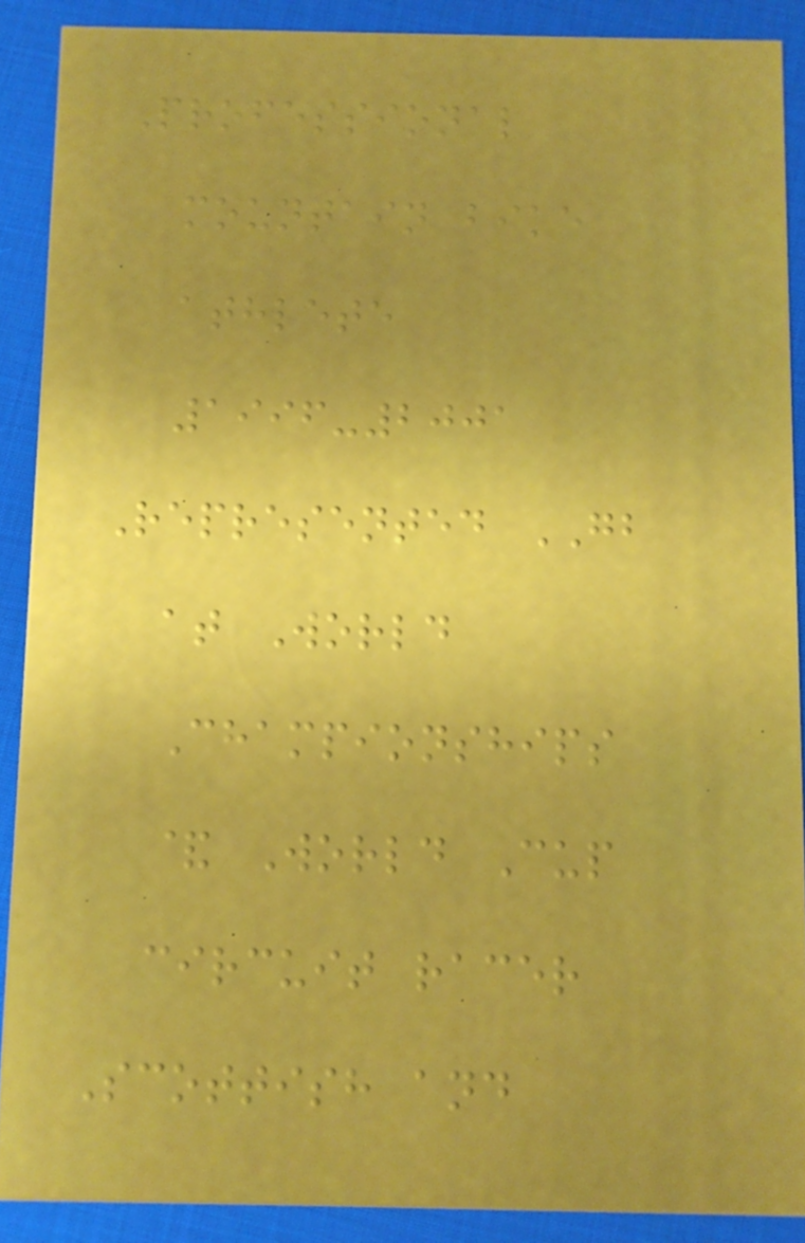Professional
mountain bike
athlete
1996-2001
Represented GB
at World
Championships
& World Cup
circuit racer
Scottish and
